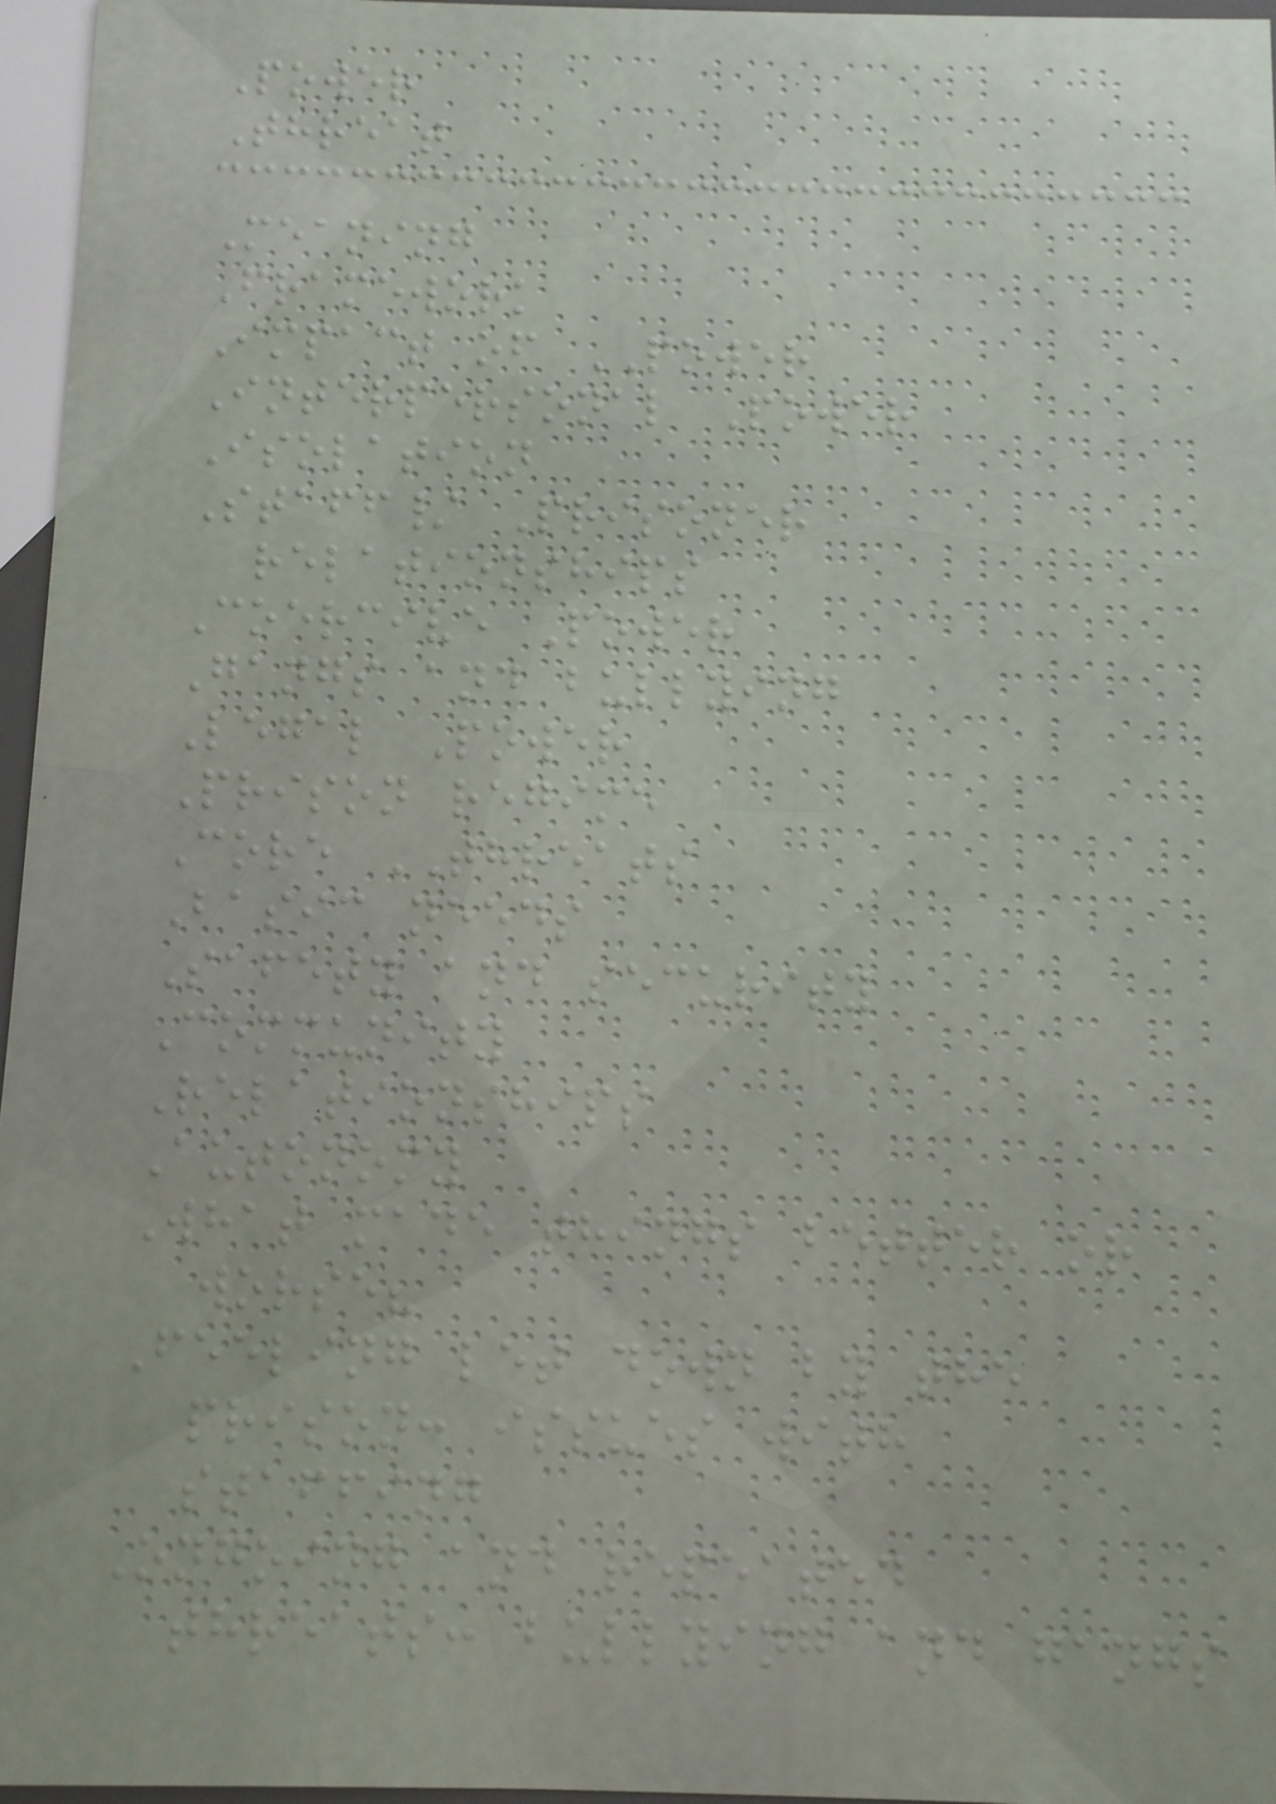Power
Threat
Meaning
Framework
Impact of POWER
Interpersonal Power
Isolation
Staff/ Prisoner
relationships
Coercive Power
Gangs and bullying
Legal Power
Prison regime
Core THREATS
Basic needs
Safety and security
Community
Relationships
Autonomy
What made things better or
worse?
Feeling let down by the
prison: issues with
staffing
Ongoing and repeated
threats: bullying and gangs
